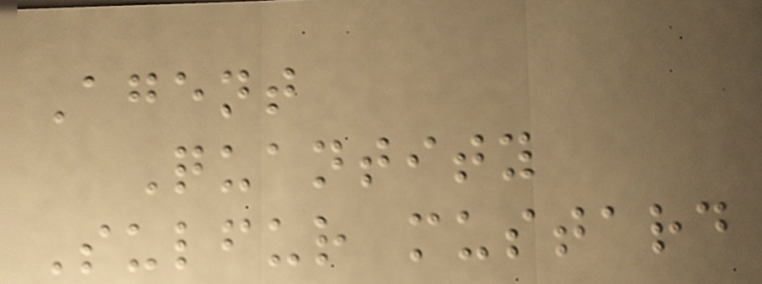Agent
Quantity
Sulfur mustard
